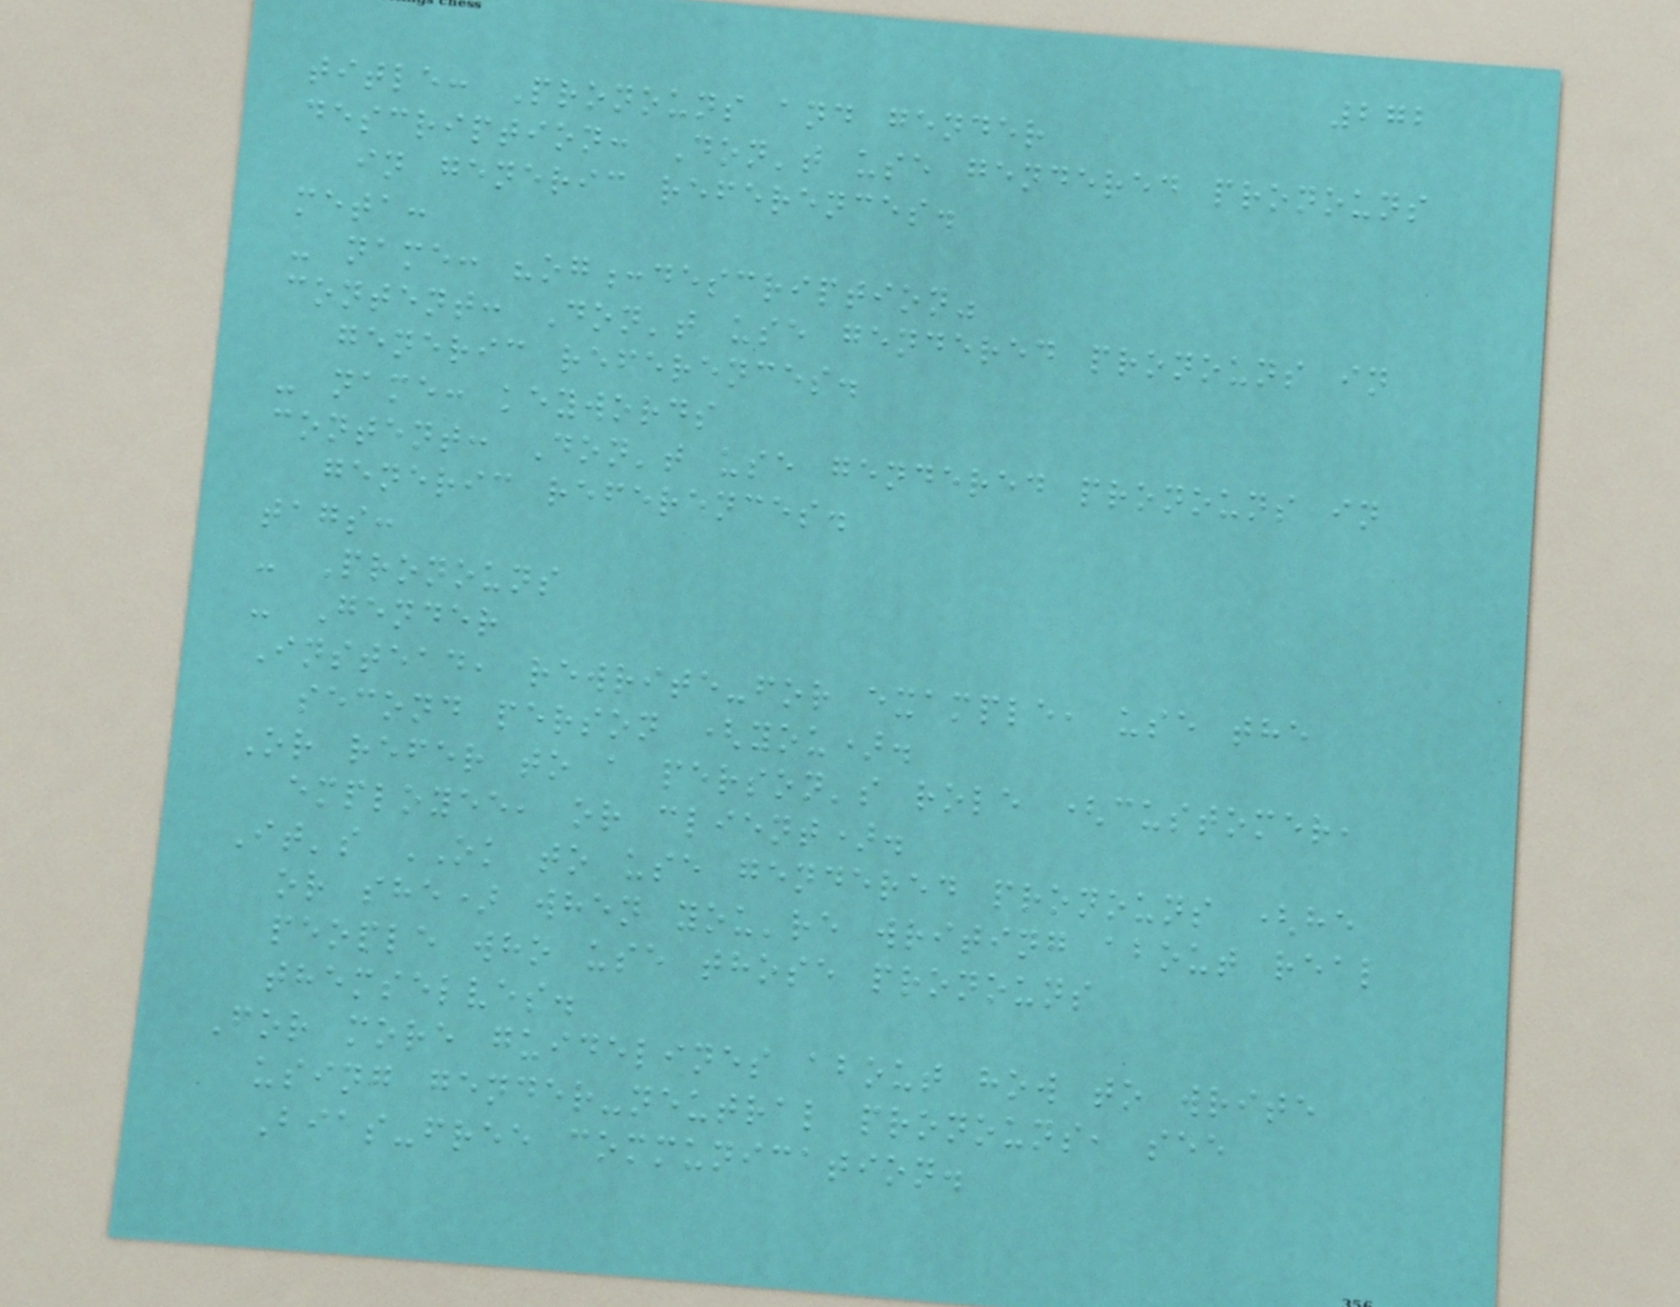272
title: Pronouns and gender
description: Don't use gendered pronouns
in generic references.
meta:
- name: "og:description"
content: Don't use gendered pronouns in
generic references.
- name: keywords
content: Don't use gendered pronouns in
generic references.
tags:
- Pronouns
- Gender
Instead, rewrite-for example, use the
second person (you).
Or refer to a person's role (customer,
employee, or client).
It's OK to use gendered pronouns (he
or she) when you're writing about real
people who use those pronouns
themselves.
For more guidelines about how to write
using gender-neutral pronouns, see
Bias-free communication.
